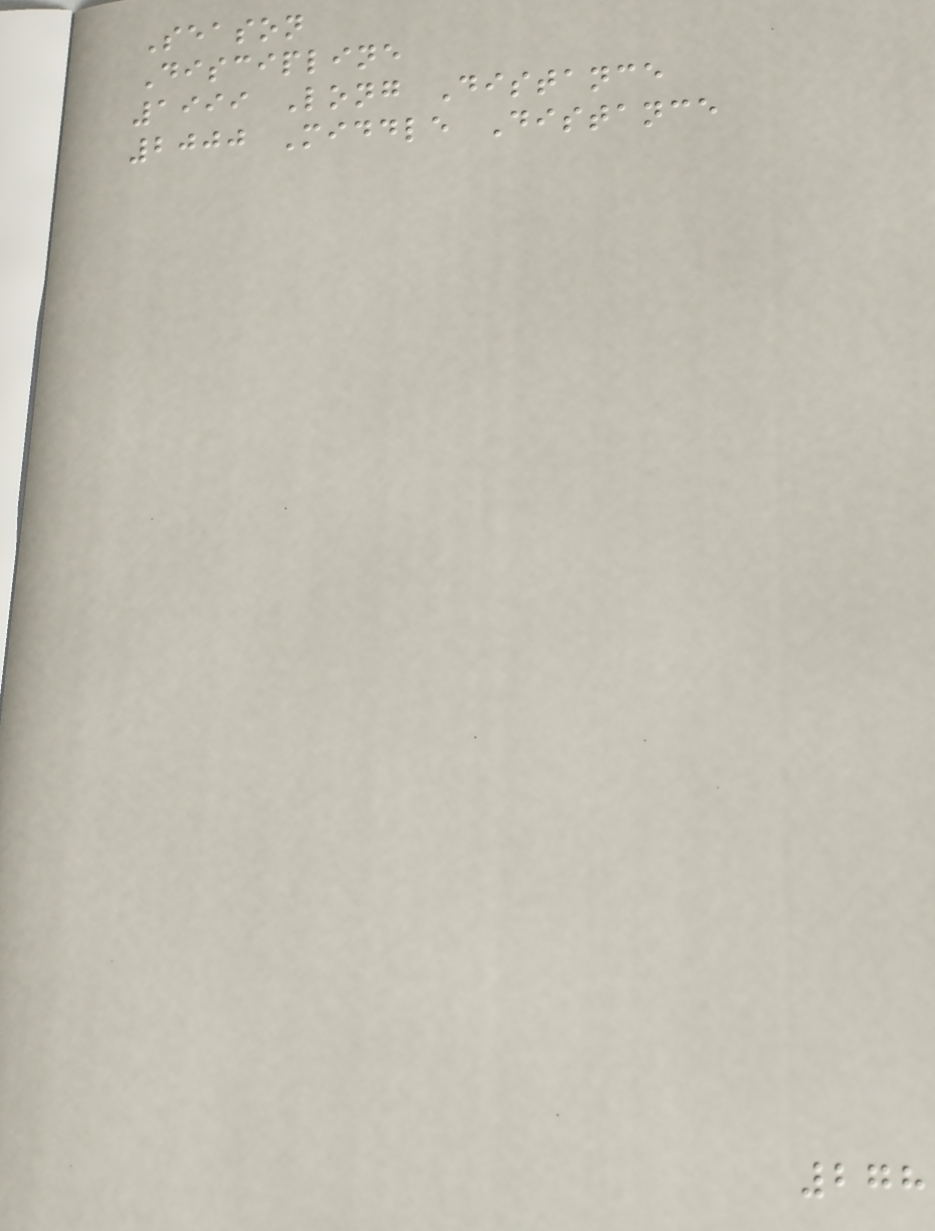Season
Discipline
1999 Long Distance
2000 Middle Distance
278
